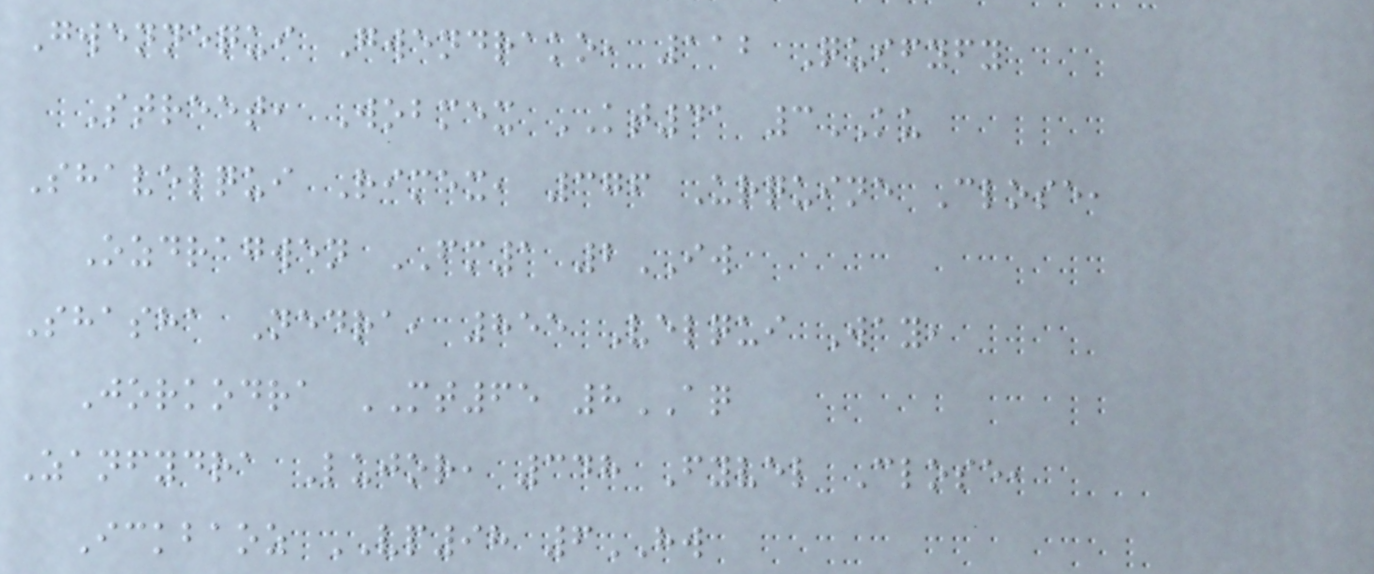Gwennequi Gwendrako, 112 Quifyfy
Street, Wobmex KT41 3KU
Shavelqui Rimex, 376 Urquine Close,
Ozdragwen FM1 2IW
Shasha Nedra, 855 Velqui Way,
Jorkodra MT65 8AQ
Zanfydra Lujor, 348 Fyvel Close,
Ickbaoz VP98 6HW
